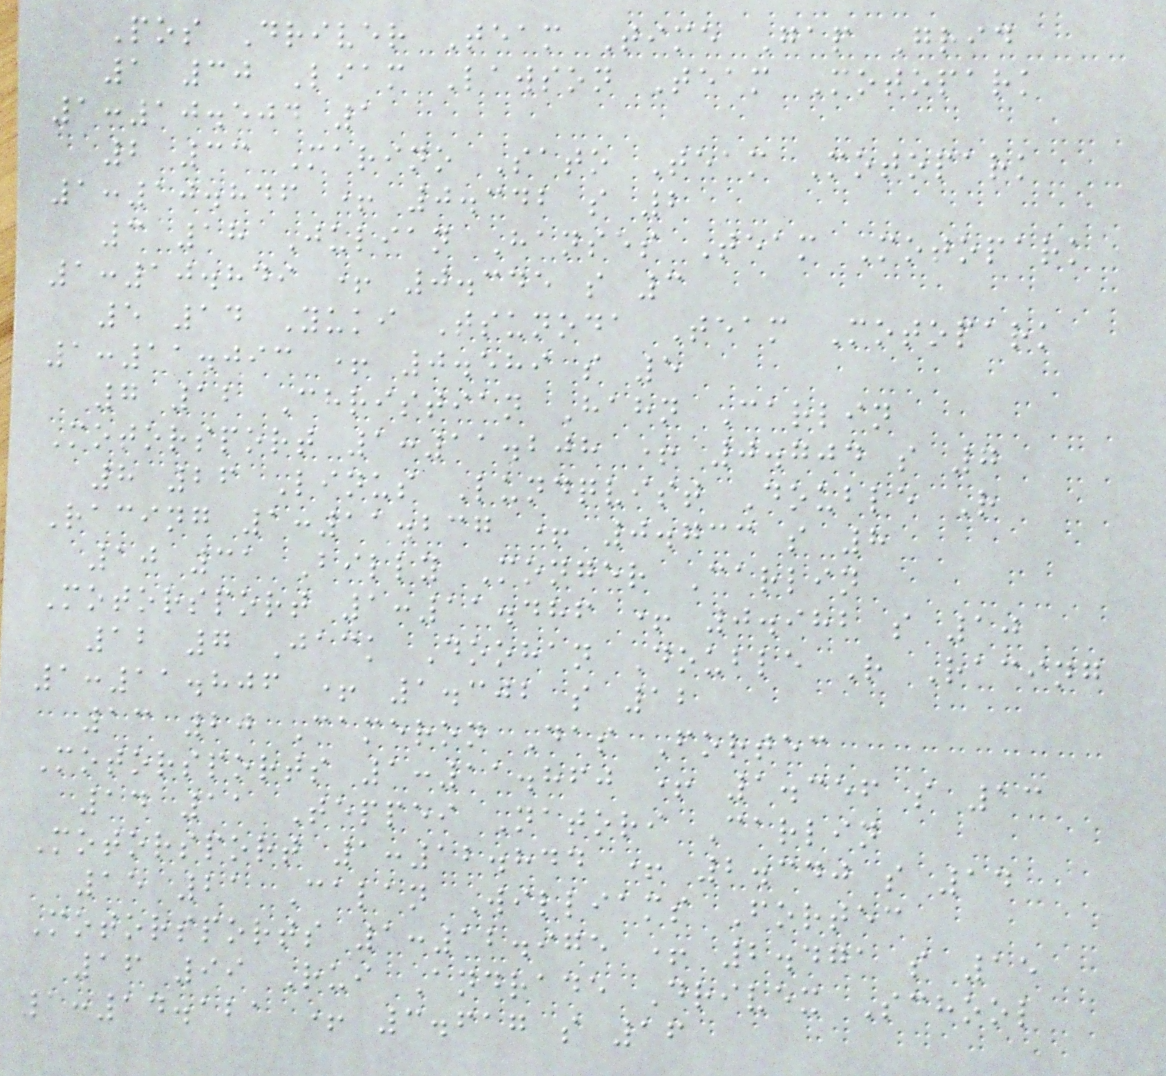Pos Driver Team Time Gap Grid
1 30 Liam Lawson Team Motopark
1:10.504 1
2 33 Marino Sato Team Motopark
1:10.846 + 0.342 s 2
3 18 Julian Hanses Team Motopark
1:10.849 + 0.345 s 3
5 14 Yuki Tsunoda Team Motopark
1:11.093 + 0.589 s 5
7 12 Christian Hahn Carlin
Motorsport 1:11.208 + 0.704 s 7
8 26 Linus Lundqvist Double R
Racing 1:11.237 + 0.733 s 8
10 31 Billy Monger Carlin
Motorsport 1:11.486 + 0.982 s 10
12 7 Jack Doohan Double R Racing
1:11.806 + 1.302 s 12
13 20 Cameron Das Fortec
Motorsports 1:11.860 + 1.356 s 13
14 11 Teppei Natori Carlin
Motorsport 1:12.844 + 2.340 s 14
15 21 Calan Williams Fortec
Motorsports 1:12.975 + 2.471 s 15
16 99 Rui Andrade Drivex School
1:14.121 + 3.617 s 16
